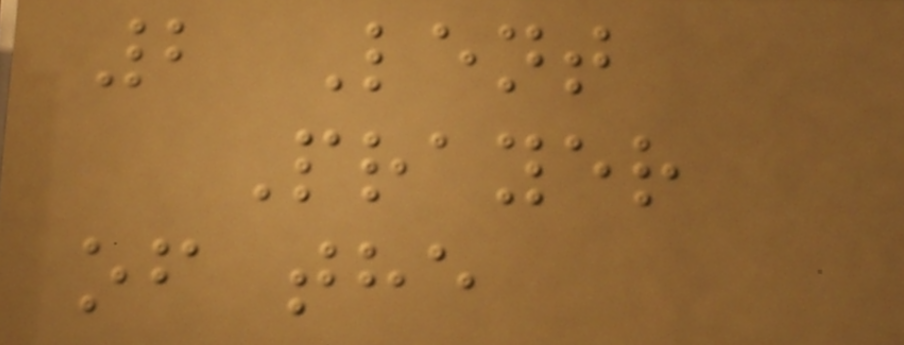2 Lent
Prayer
of the
